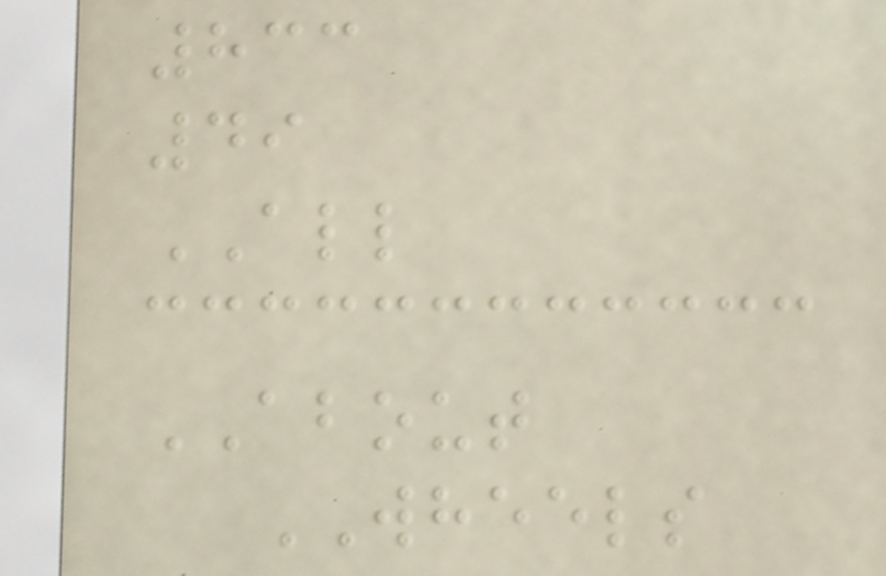833
49
ALL
ABOUT
WHEELS
